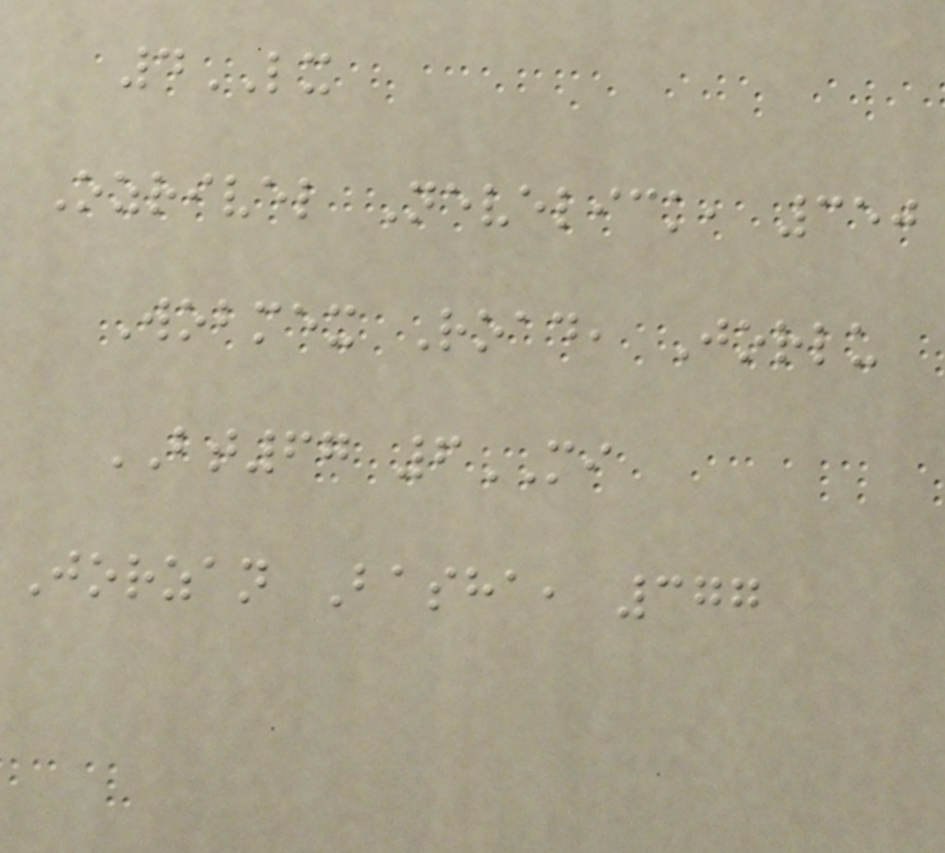4LX
Ozrivel Nevelick, 350
Wobmex Road, Jorlu
BT67 6MI
Jorzan Basha, 377
